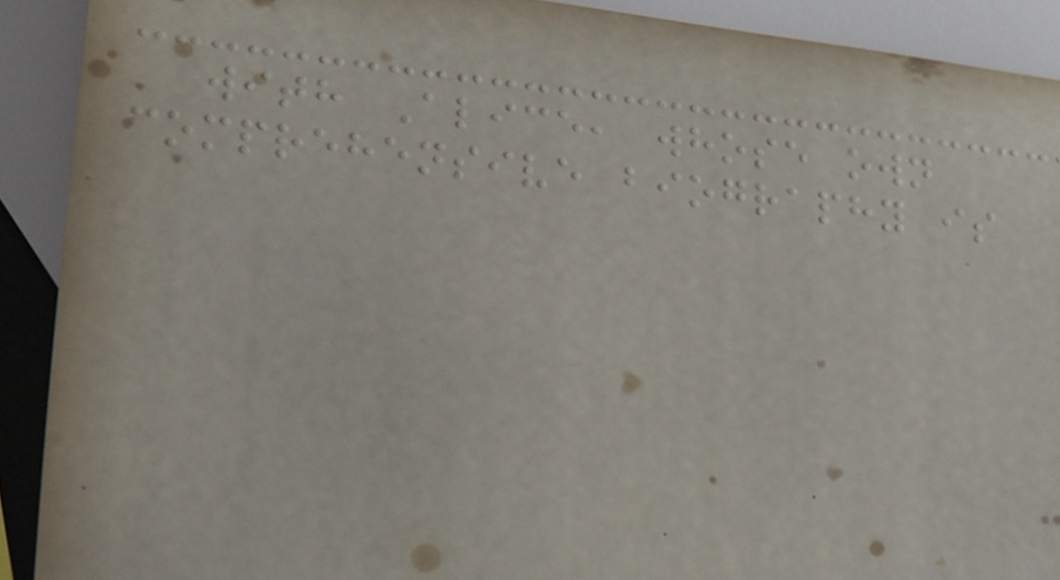with Alice, whose own
comprehensive biography is
